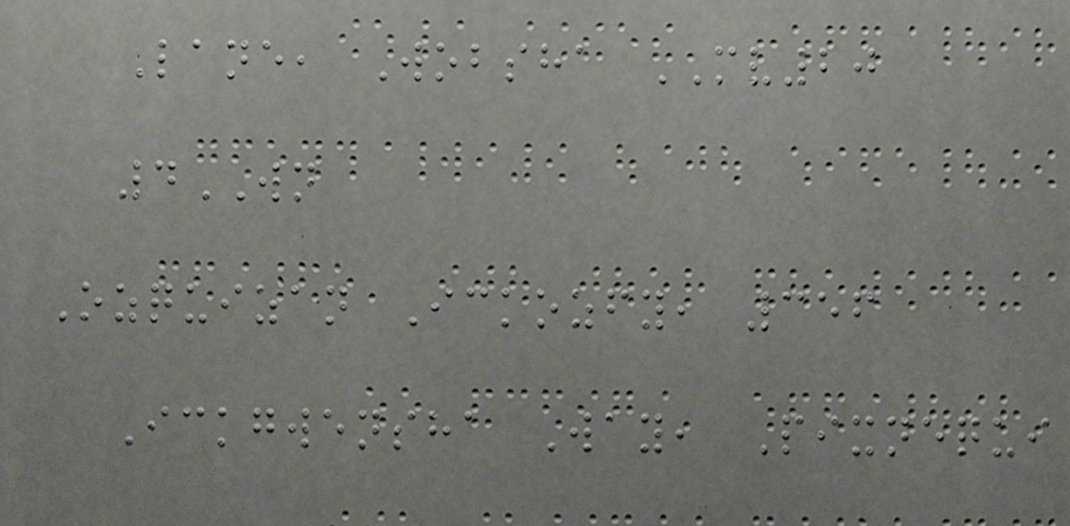Lane, Wobsha MV20
4WN
Ozquizan Ickozfy, 356
Ickgwensha Way, Pixnequi
